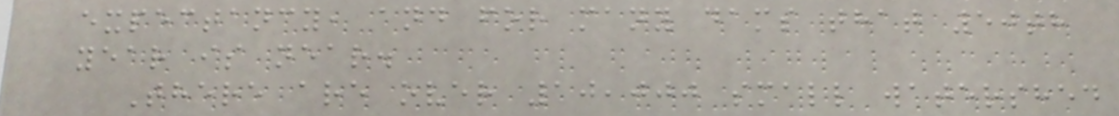expectancy, and for many dams that 50th
year is near.
There are over 10,000 small watershed
